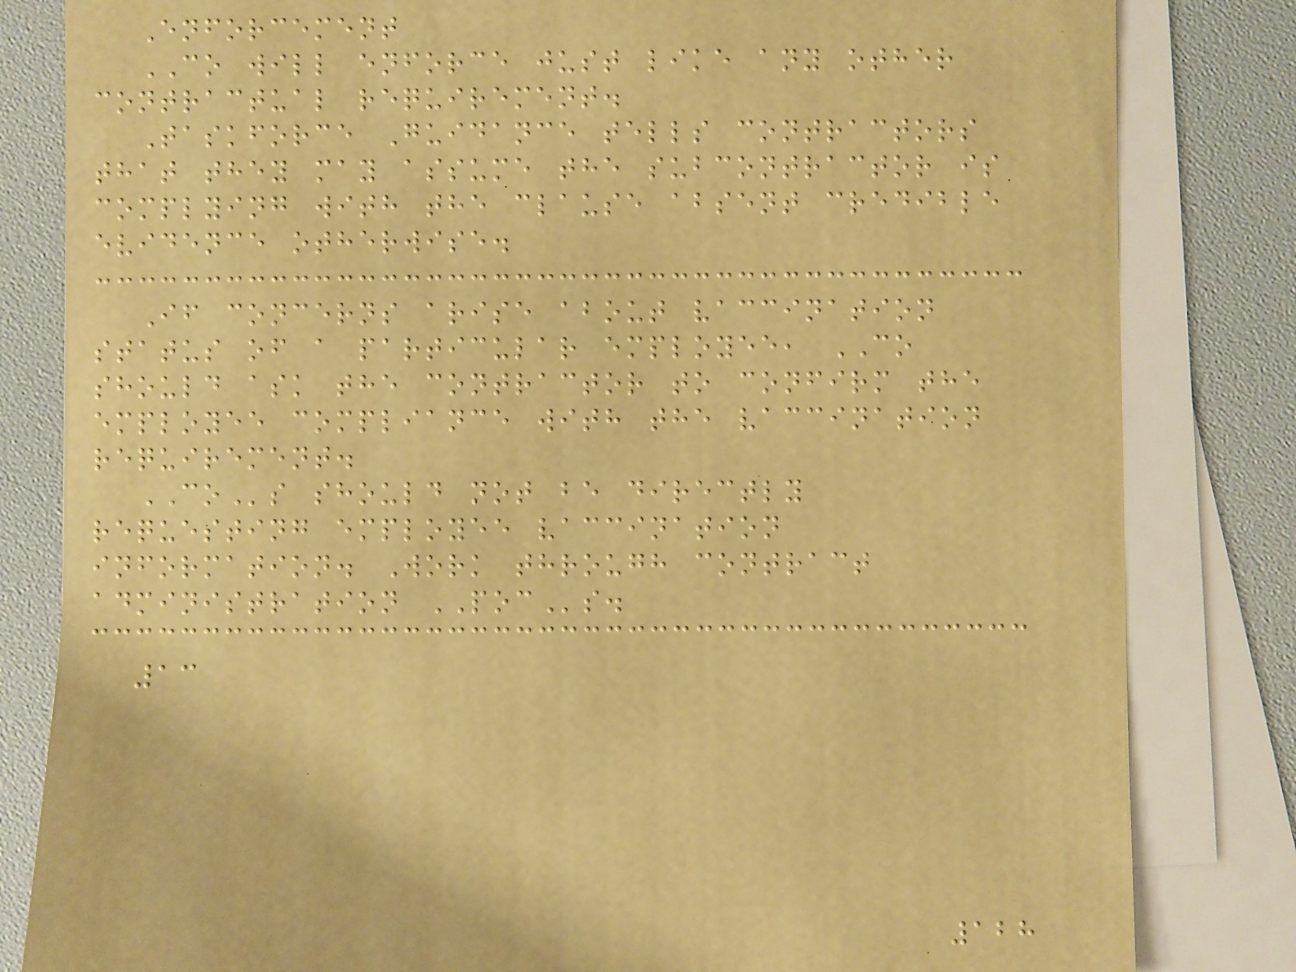Enforcement
CO will enforce just like any other
contractual requirement.
Taskforce Guidance tells contractors
that they may assume the subcontractor is
complying with the clause absent credible
evidence otherwise.
If concerns arise about vaccination
status of a particular employee, CO
should ask the contractor to confirm the
employee compliance with the vaccination
requirement.
COs should not be directly
requesting employee vaccination
information. Work through contract
administration POCs.
13
128
